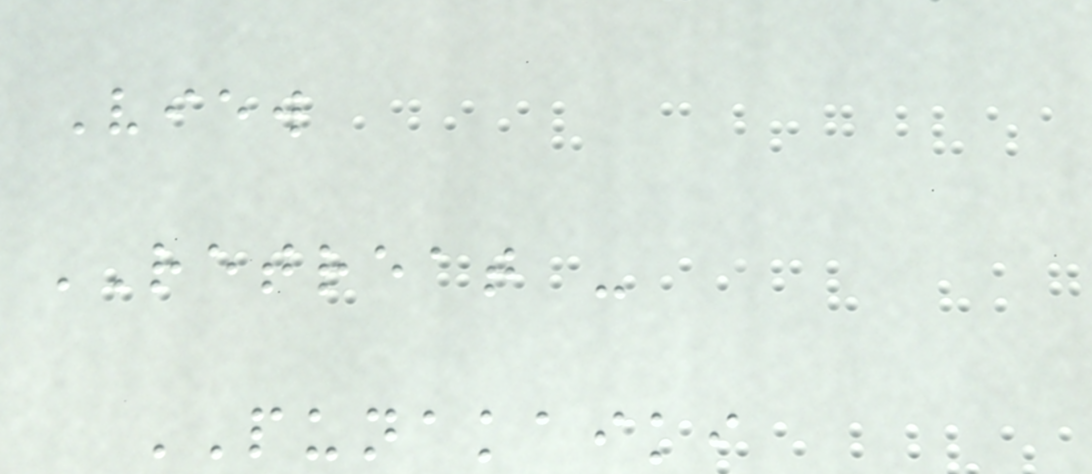View
RETREAT -
PUNAKAIKI
